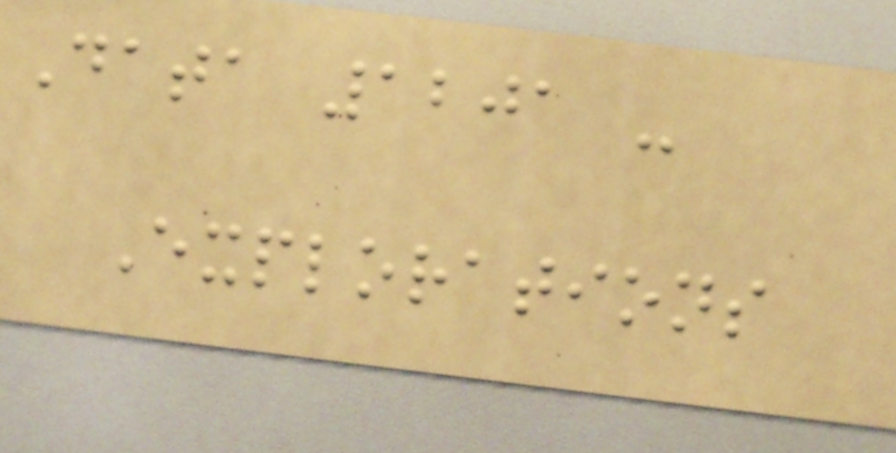Data 1201 -
Explorations
